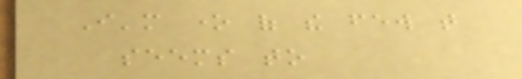I'm one of the few that
seems to
